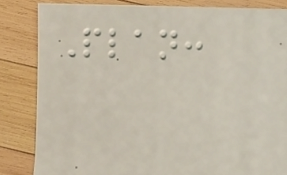Plan:
